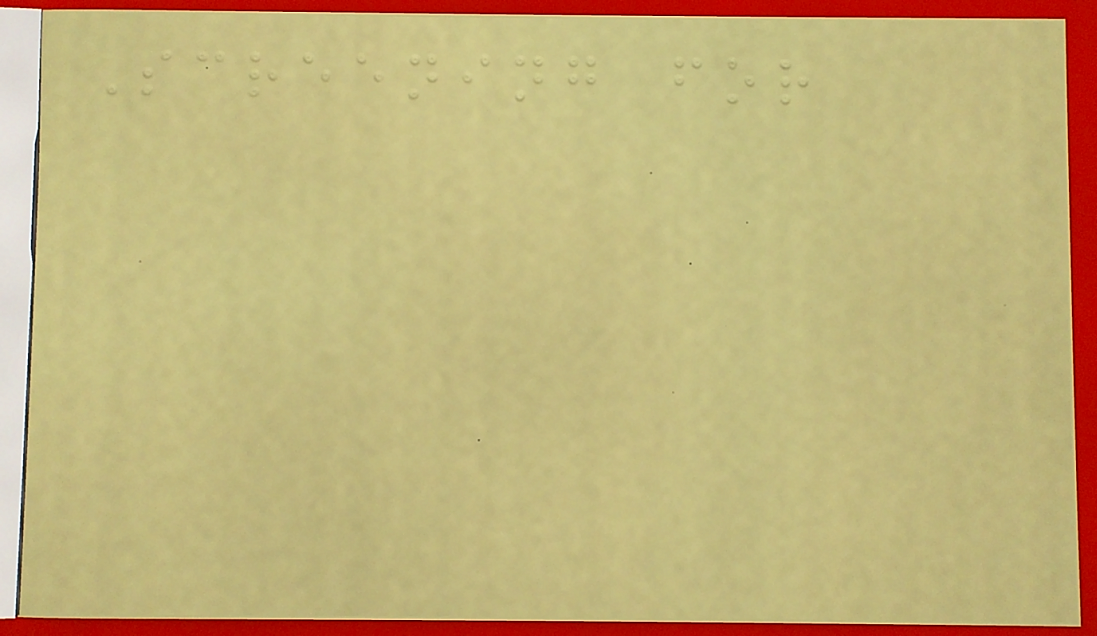Screening for
